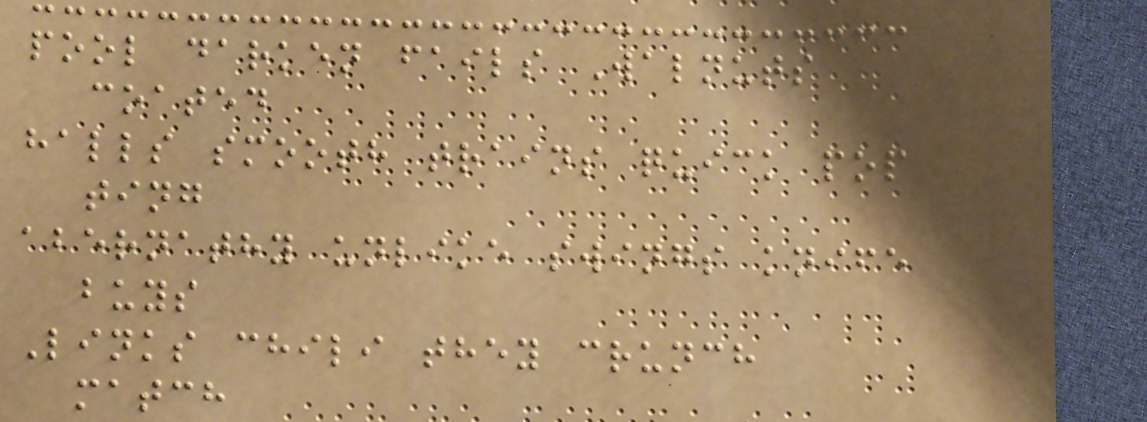pool darken fails Walnuts
coated
halls smooth trains quick pop
ting
abernathy unlike swings knife
buys
Links chili they crunch
match
